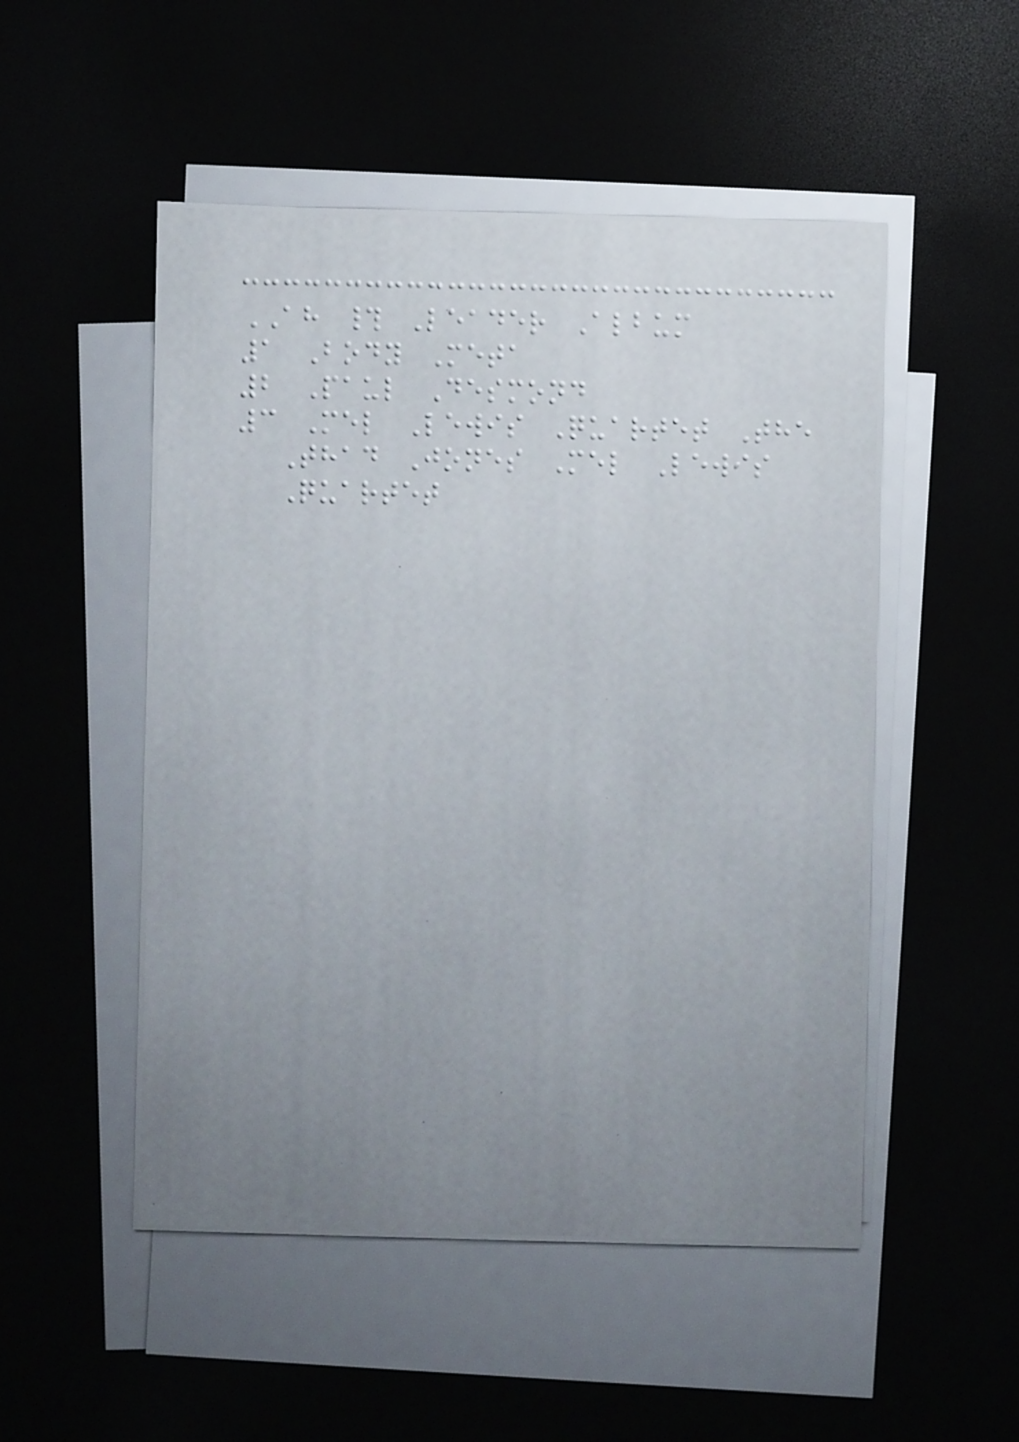AH # Leader Album
1 Body Meta
2 Paul Desmond
3 Mel Lewis Quartet The
Thad Jones Mel Lewis
Quartet
